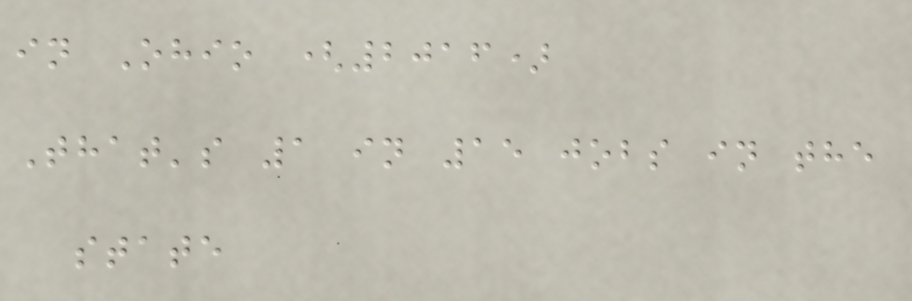in Ohio (2016)
That's 1 in 15 jobs in the
state
